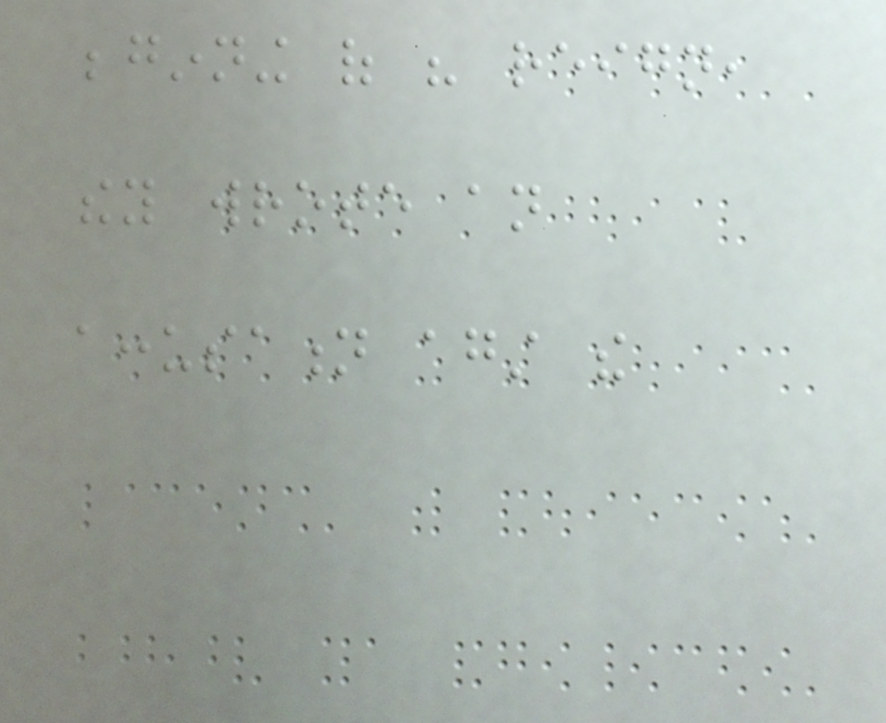beginning of his reign,
they wrote an
accusation against the
